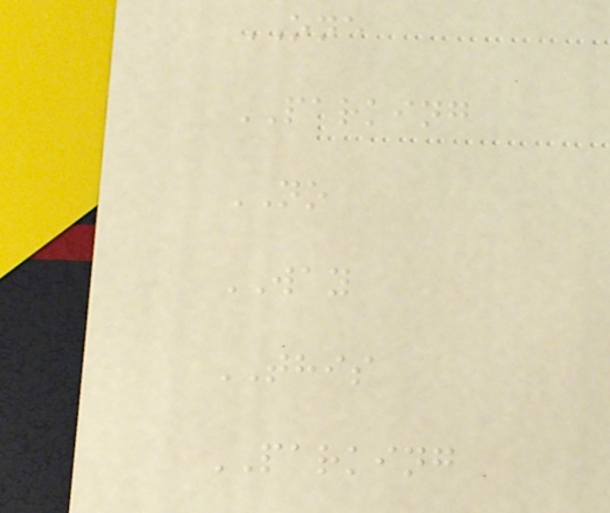ONE
PARKING
NO
WAY
THIS
PARKING
